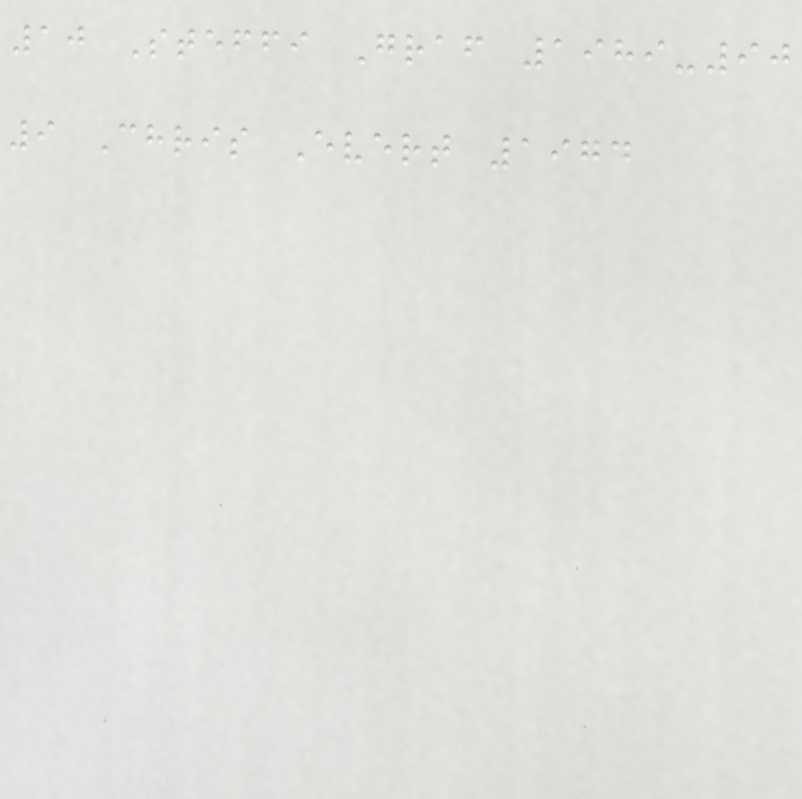10 Steffi Graf 1989-90
9 Chris Evert 1974
